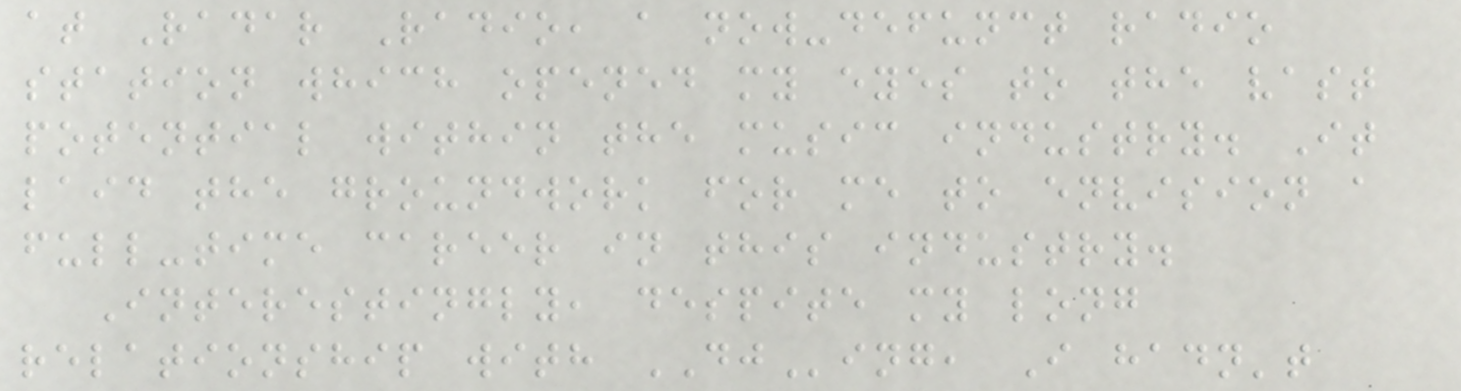at Radar Radio, a now-defunct radio
station which opened my eyes to the vast
potential within the music industry. It
laid the groundwork for me to envision a
full-time career in this industry.
Interestingly, despite my long
relationship with DJing, I hadn't
